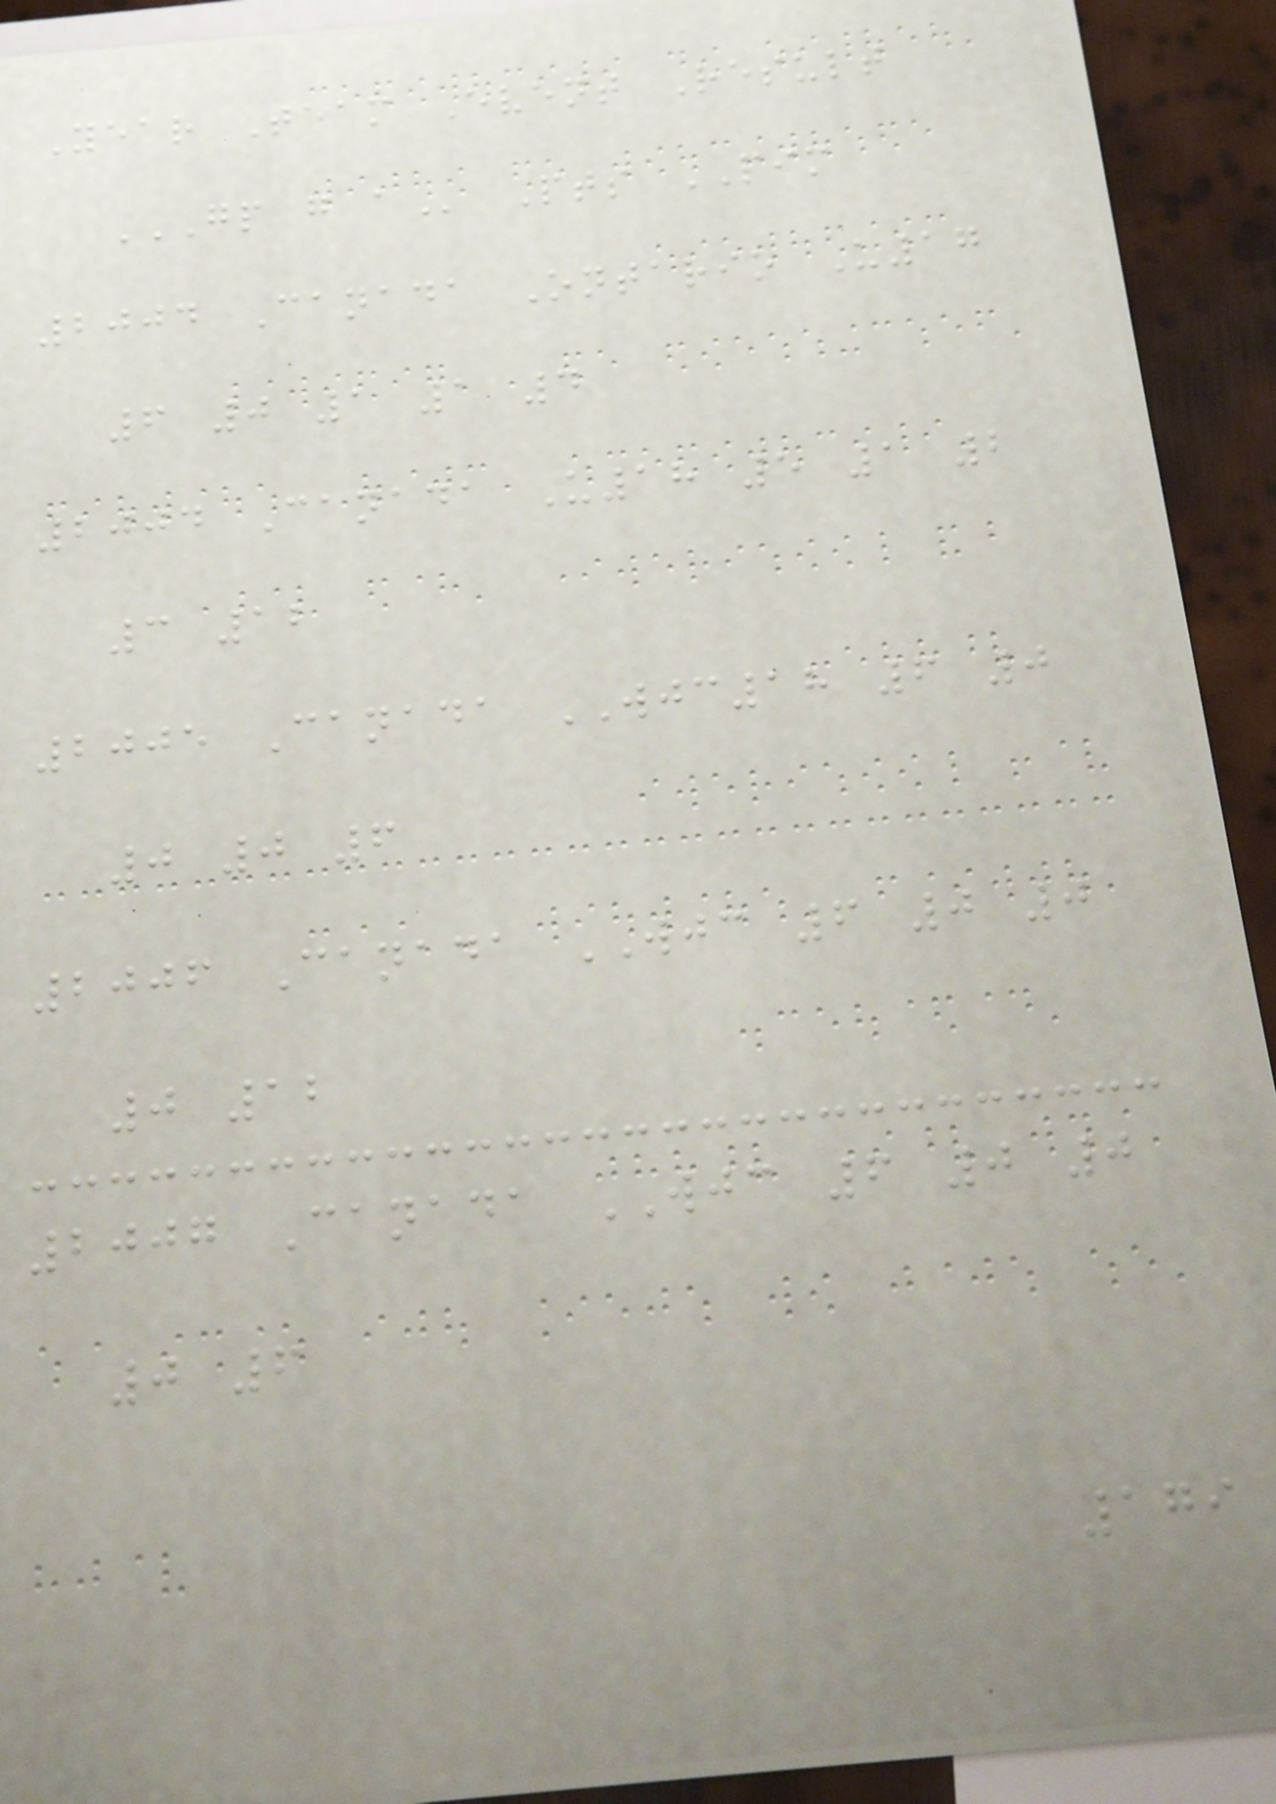Year Team Event Result
GP G A Pts PIM
2004 Canada Ontario U17
6 0 1 1 4
2004 Canada U18 5 1 2
3 12
2005 Canada WJC18 6 0
0 0 6
2006 Canada WJC 6 0 0
0 12
2007 Canada WJC 6 0 0
0 6
179
